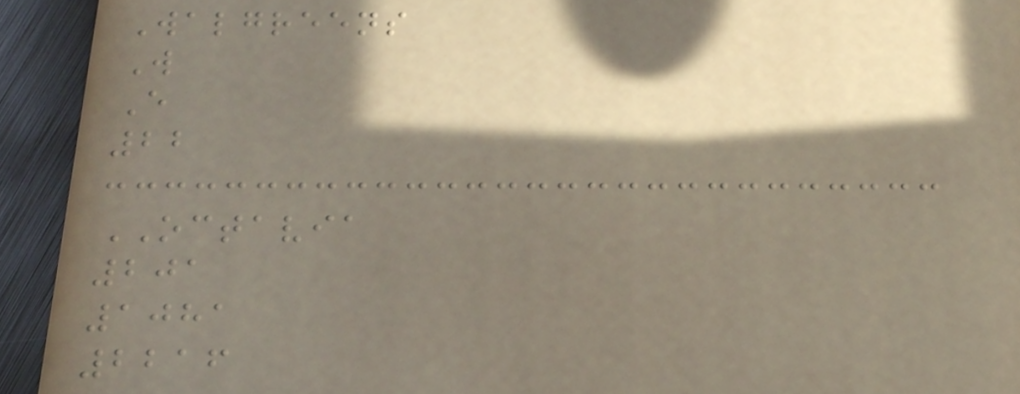Walgreens
W
E
22
OCTAVIA
201
1081
2216
